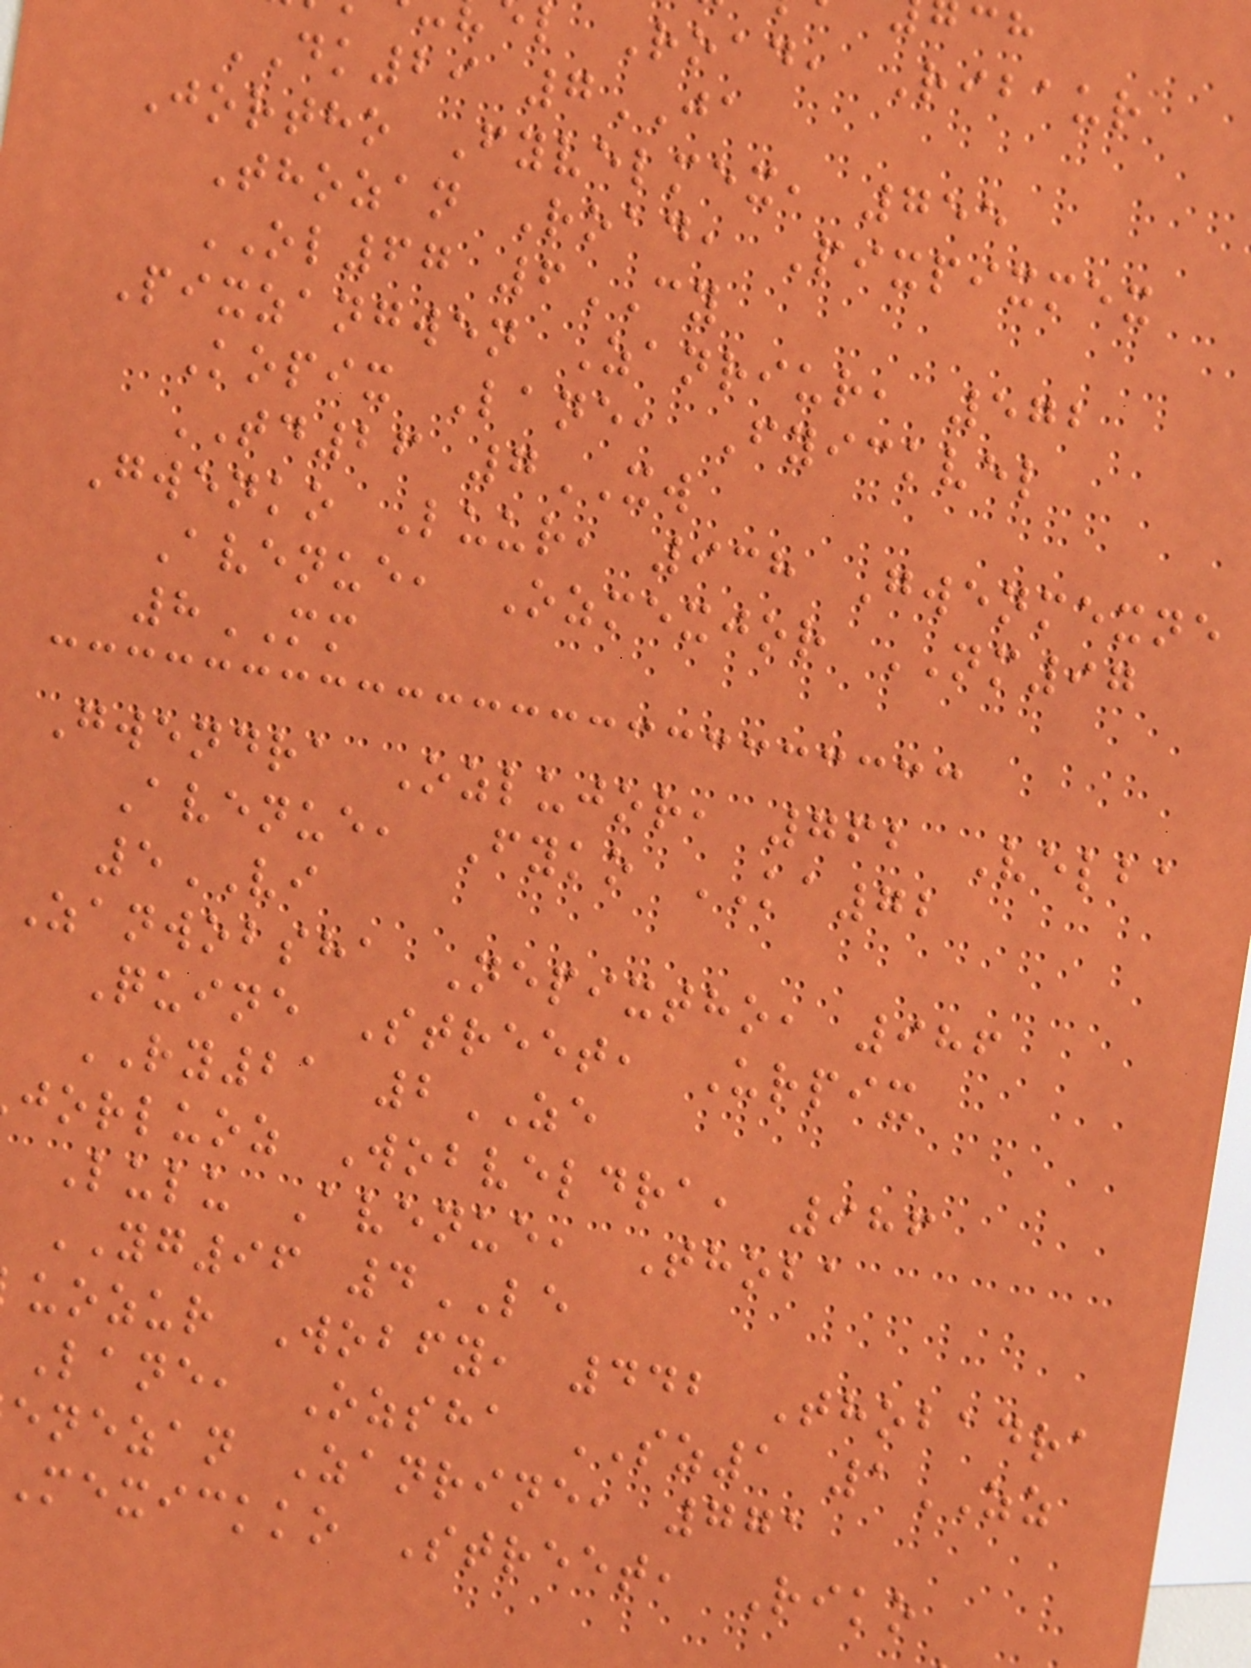l Road, Ribaur
DK29 7JA
Jortho Fyvelmex, 755
Thozan Road, Pixpixmex
OL67 6CY
Pixzangwen Zanriur, 572
Kopix Lane, Fyickvel
TD26 7XW
Gwenko Luur, 938 Gwenmexne
Avenue, Ozmexjor NM97
8MM
Gwendra Ozlujor, 762 Velba
Avenue, Fyko KA72
5VI
Zanwobsha Nepixtho, 986
Quine Street, Urpix
RY21 2ZE
jorluoz Wobveldra, 986
Lulu Avenue, Thoba
YG96 4LE
uozur Wobfy, 442 Thobadra
Lane, Ozsha SZ1 1ZZ
enezan Zanrine, 771
Mexickko Street, Riko
